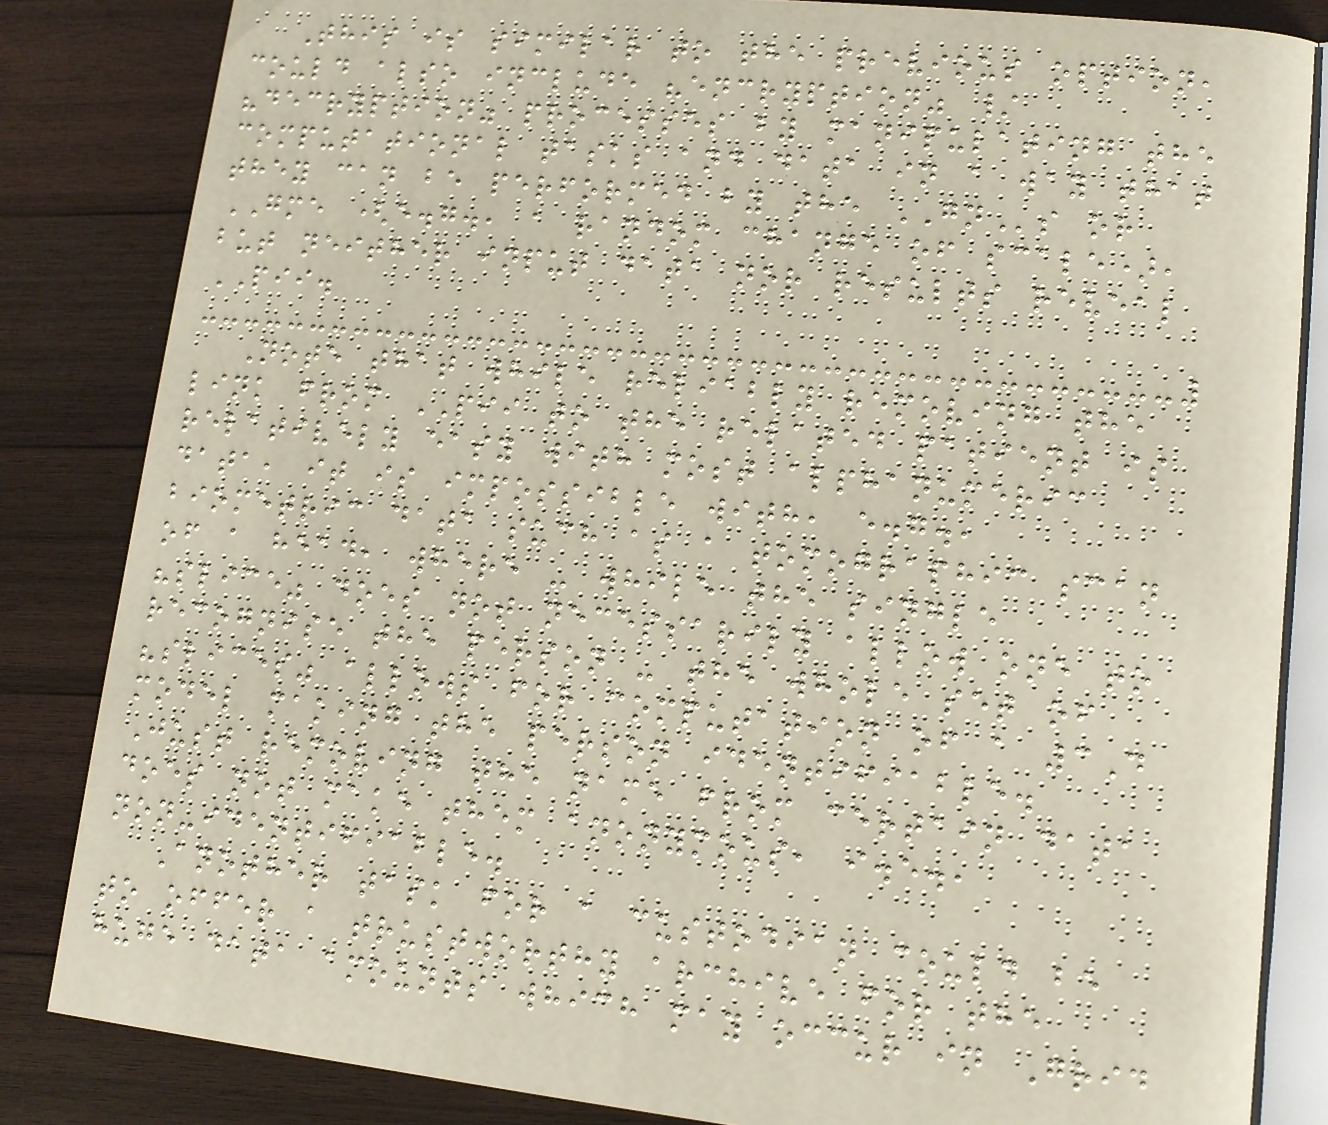This is similar to the previous option,
could also include "encryption" /
"decryption" processes by manipulating the
computational tasks and data in a way that
they can be performed by the GNs or
GME (e.g., a random change of scale),
but neither input data nor results reveal
PII.
Note that while reliably removing the
link from PII to the related patient is
relatively easy with most alphanumeric
data, it is impossible with, e.g.,
biometric data such as a tomographic scan
of a head, where - while the single
"slice" does not necessarily allow one to
recognise the person - the whole set of
"slices" allows for computation of a 3D
model making the person identifiable.
Just removing the name from certain data
does not make them anonymous, i.e.,
non-identifiable.
Another task for a custodian could be
to offer a trustworthy archive for the
huge data amounts which may occur in Grid
